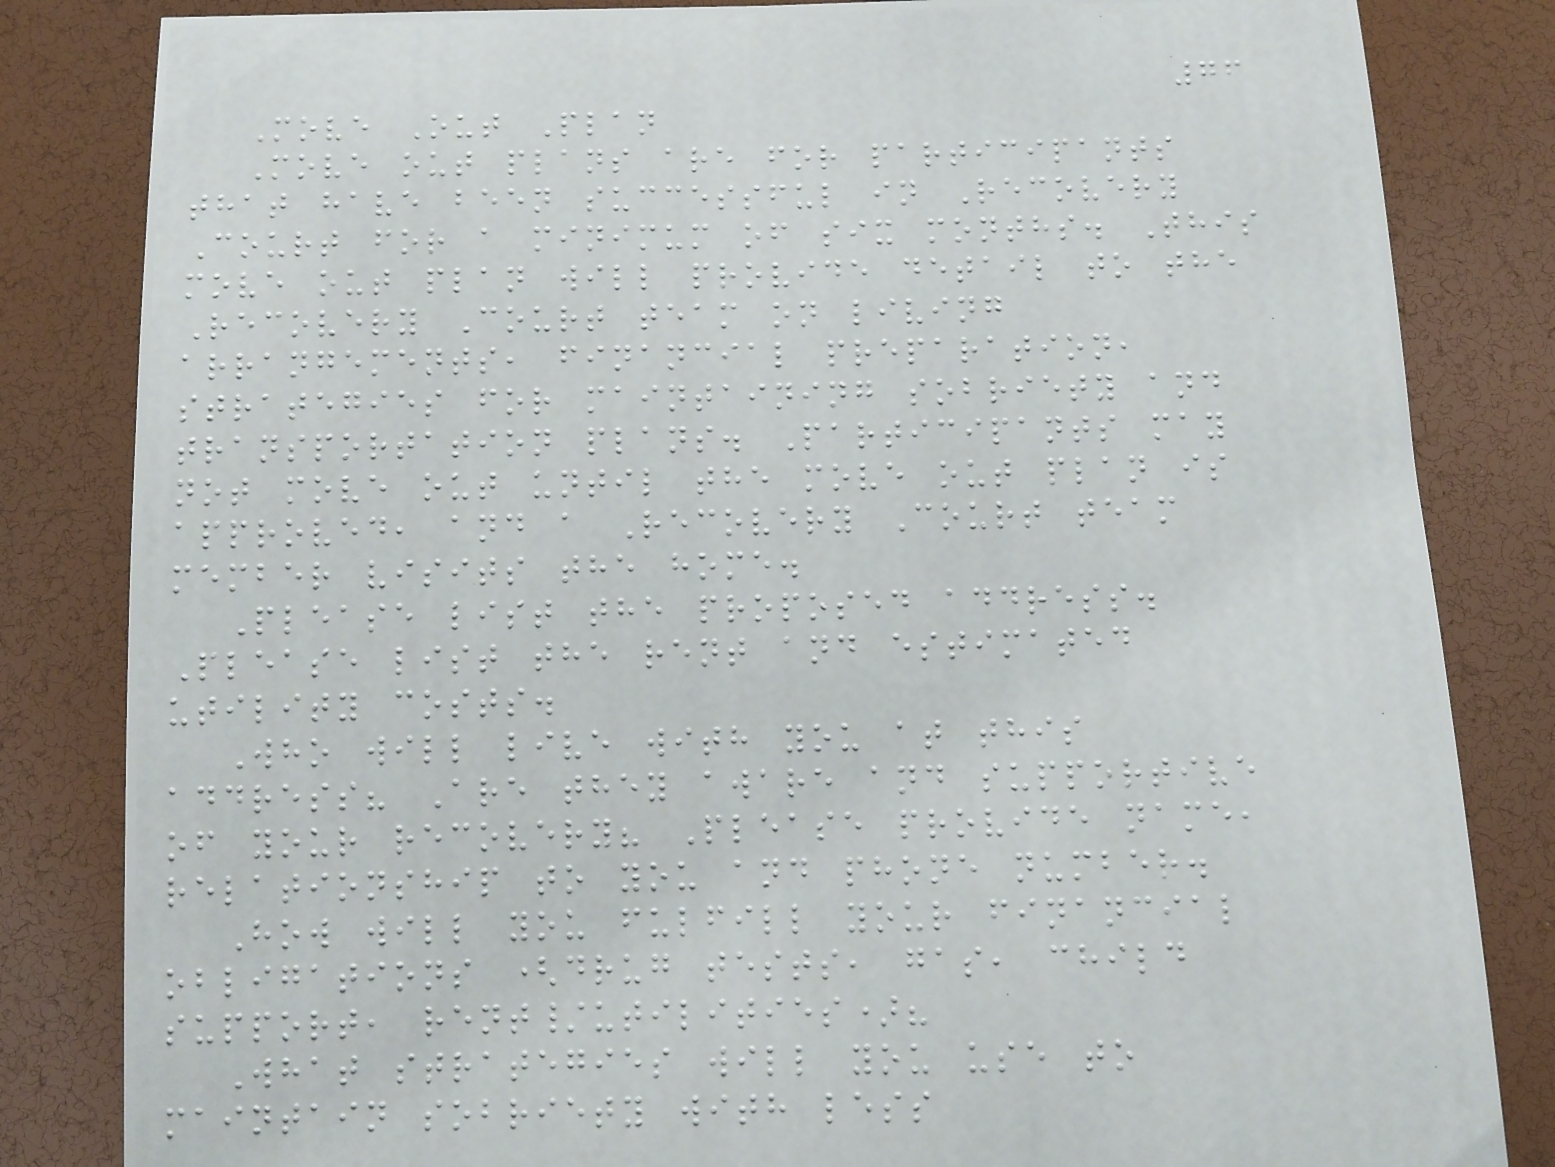76
Move Out Plan
Move out plans are for participants
that have been successful in Recovery
Court for a minimum of six months. This
move out plan will provide detail to the
Recovery Court team on living
arrangements, financial preparation,
strategies for maintaining sobriety and
transportation plans. Participants may
not move out until the move out plan is
approved, and a Recovery Court team
member visits the home.
Please list the proposed address.
Please list the rent and estimated
utility costs.
Who will live with you at this
address? Are they aware and supportive
of your recovery? Please provide name,
relationship to you and phone number.
How will you fulfill your financial
obligations (drug tests, gas, child
support, rent/utilities)?
What strategies will you use to
maintain sobriety with less
